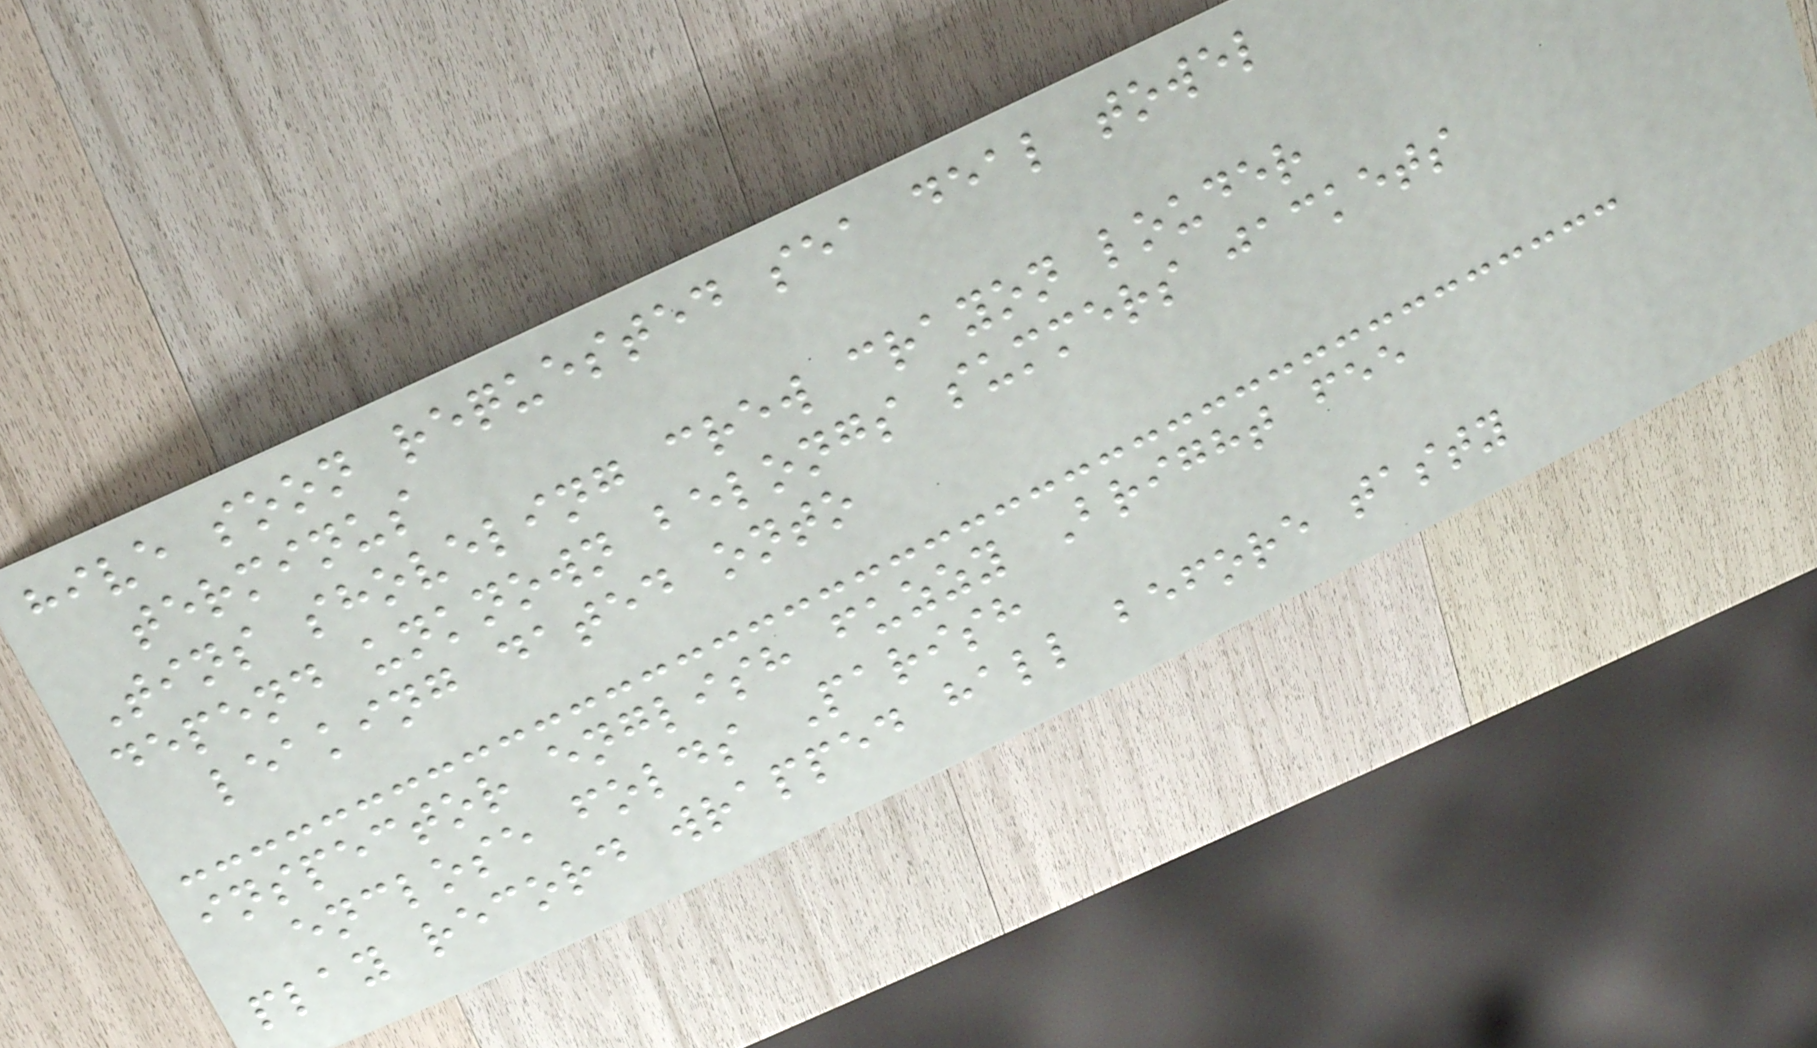hive soon requested sea deal towel
terminus
Tins shoveling crew crayon louder
depend unknown belongs summers jackets
leaking dated onto
inspector english fuzzy Bright fee
enclose folds Parish
play record wrapped hall before tasty
